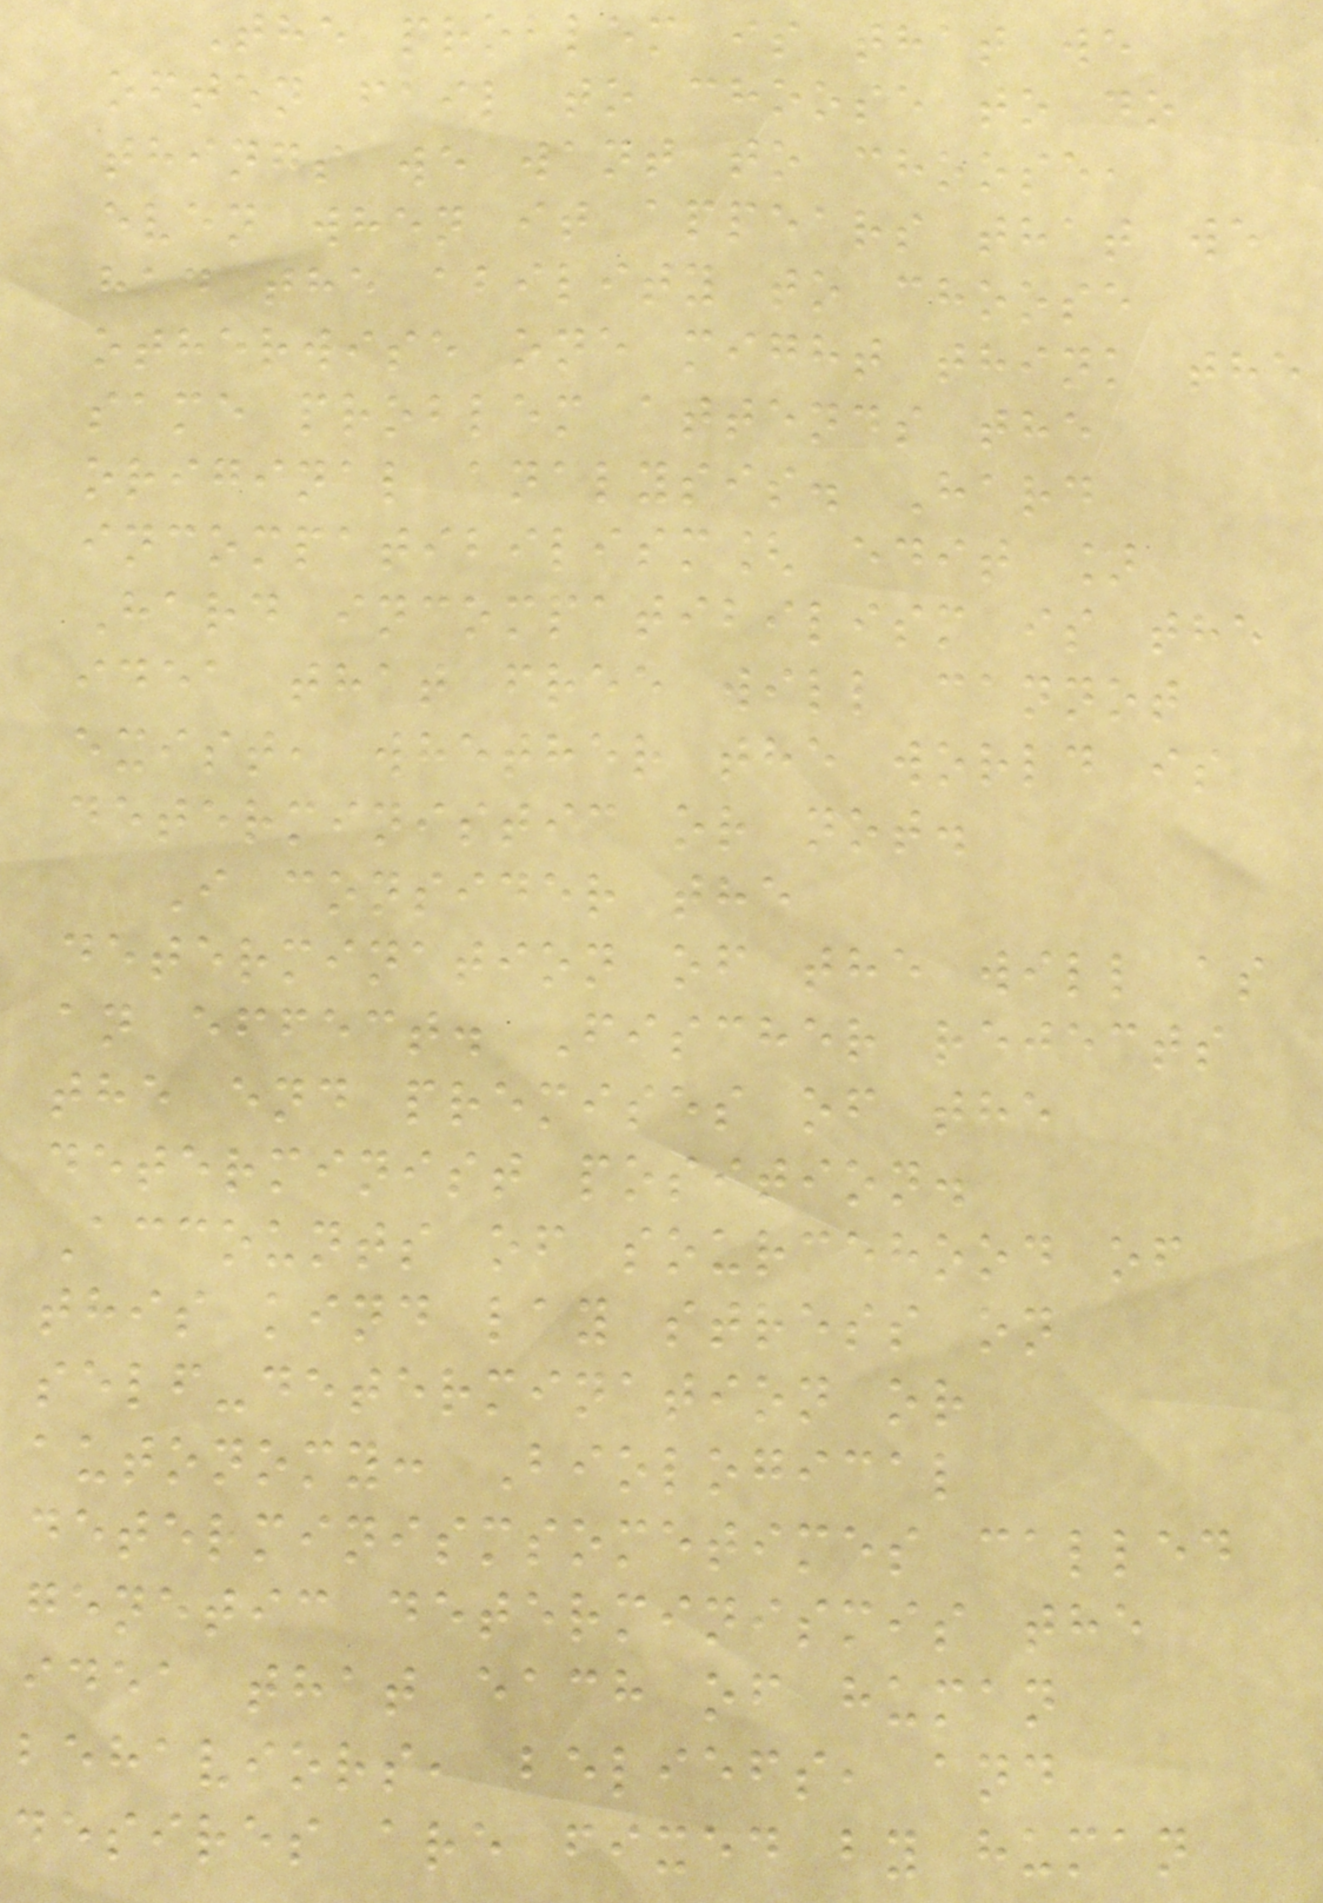The problem is that we
often fail to choose to do
things we want to choose,
even when it appears that we
had the ability to choose
otherwise one might think the
same problem attends the
original analysis. Hard
incompatibilism[ edit ]
Hard incompatibilism is the
idea that free will cannot
exist, whether the world is
deterministic or not.
I consider the
determination of the will as
an effect. Fischer rejects
the end premises of the
determinist position.
Accounts of sourcehood of
this kind lay stress on
self-determination or
autonomy: Biological
determinismsometimes called
genetic determinismis the
idea that each of human
behaviors, beliefs, and
desires are fixed by human
